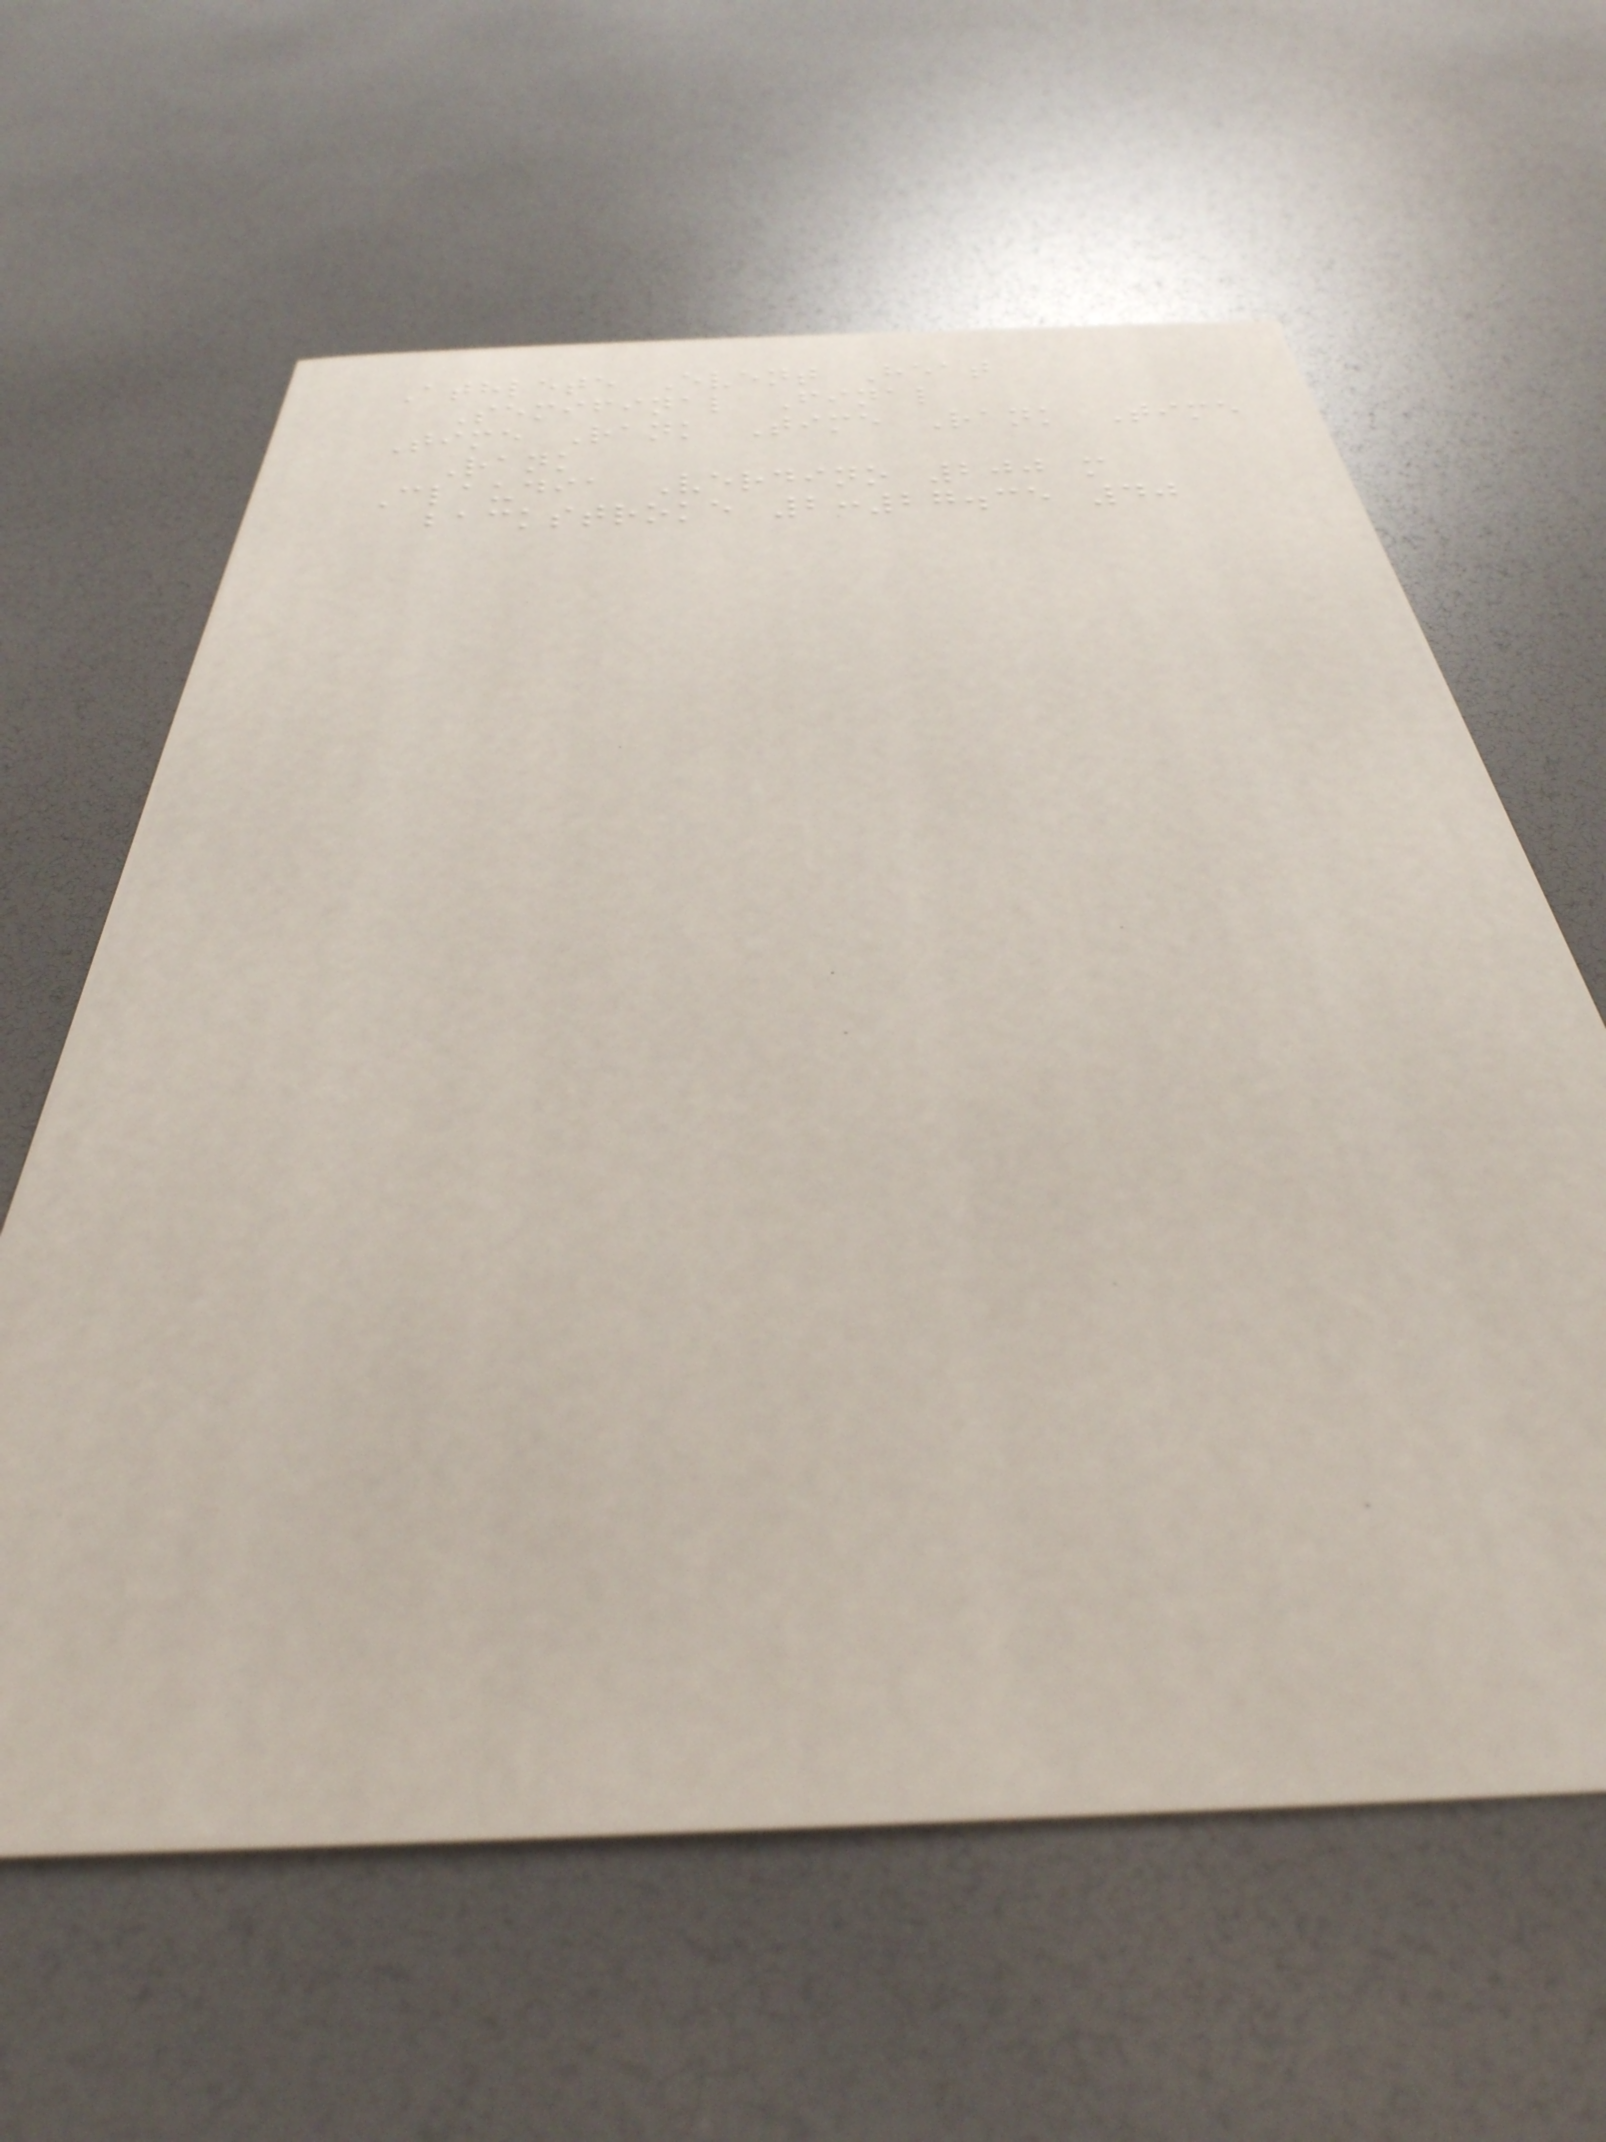Athlete Event Heat
Semifinal Final
Time Rank Time Rank Time
Rank
Claudia Verdino 200 m
backstroke 2:27.35 40
